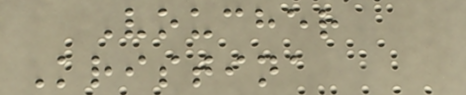Voucher
Kristina
